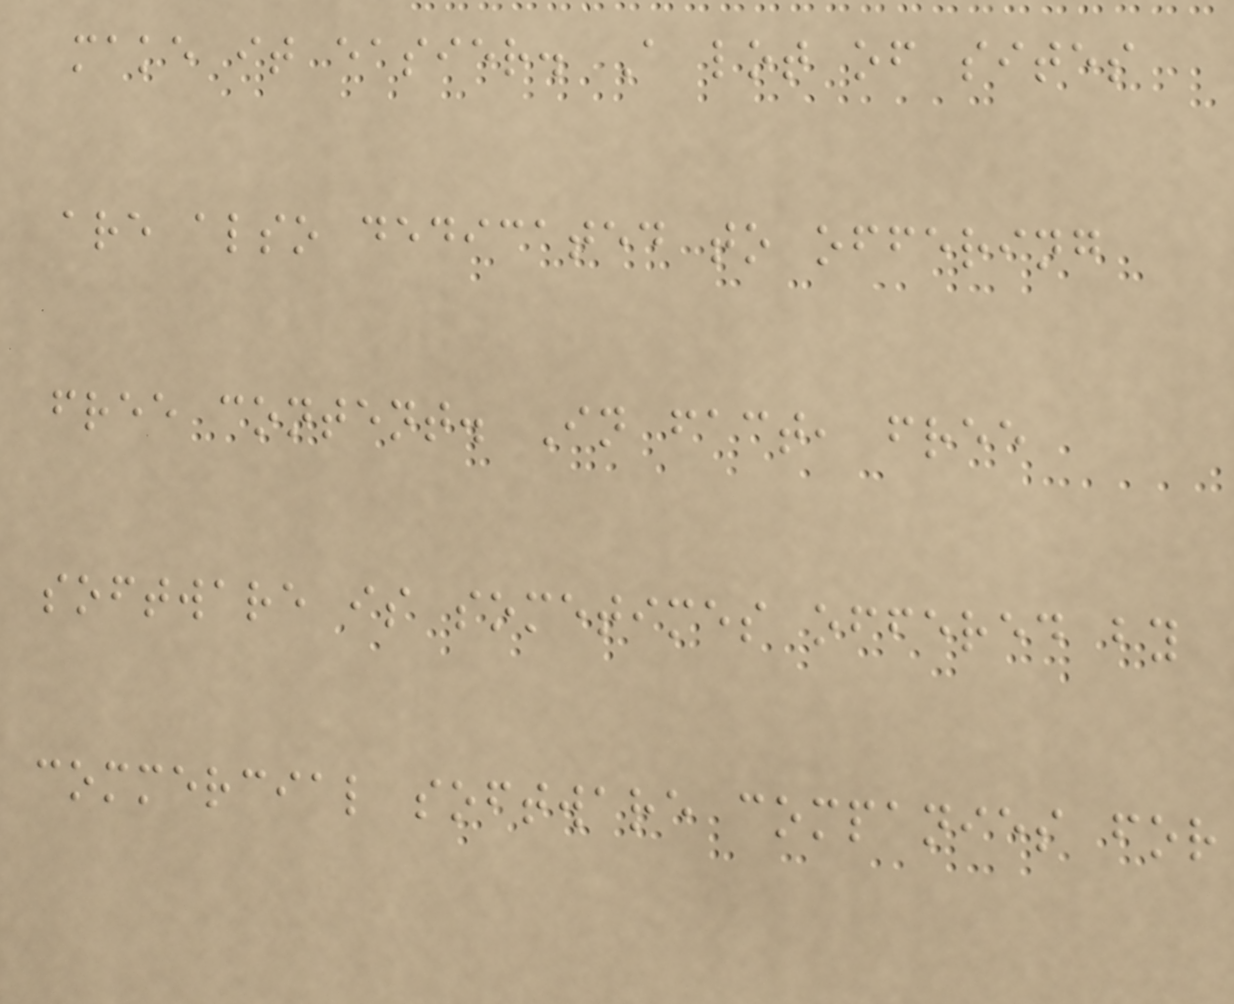make it easier. A lot of sites
are also dedicated to offering
free content. In fact, free
software is sometimes offered by
commercial software companies for
